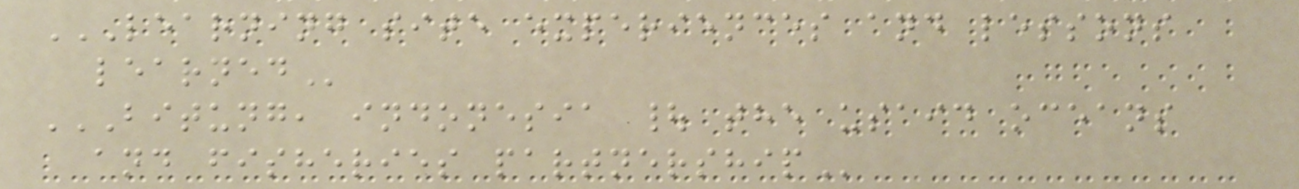LEARNING SITE EXPERIENCES AND LESSONS
LEARNED
BITUNG, INDONESIA | THE USAID OCEANS
AND FISHERIES PARTNERSHIP
